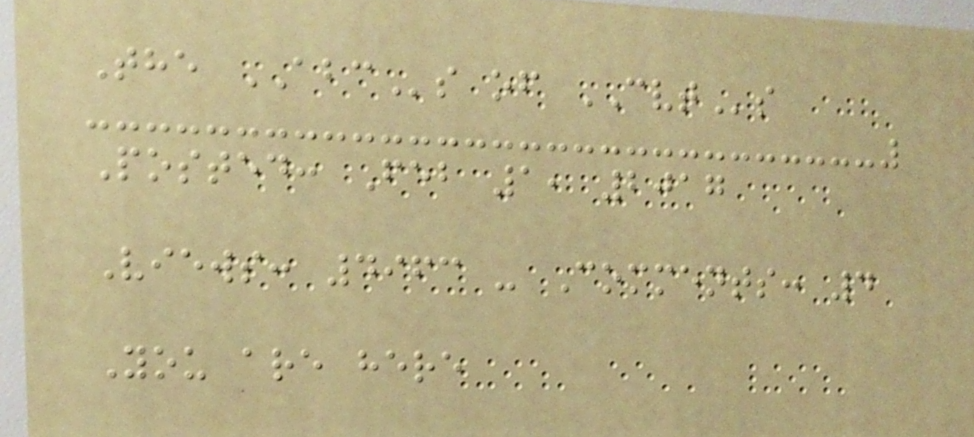The ABCs of CVTs
Posted: Feb 1, 2017
Views: 4963 - Comments: 4
You are here
